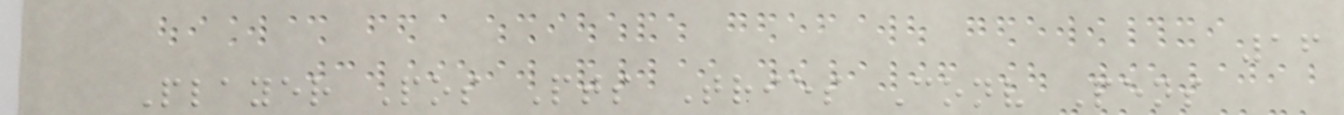16
Player Pos Pts Tries Conv Pens
